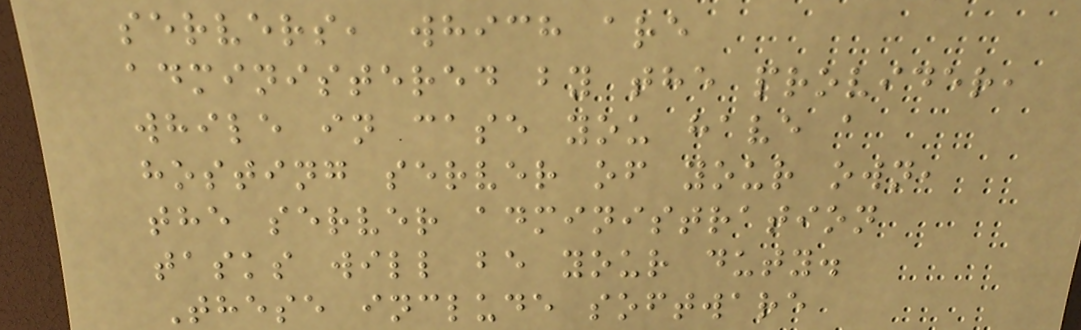servers, which are
administered by the provider,
while in case you have a
hosting server of your own,
the server administration
tasks will be your duty.
These include software
